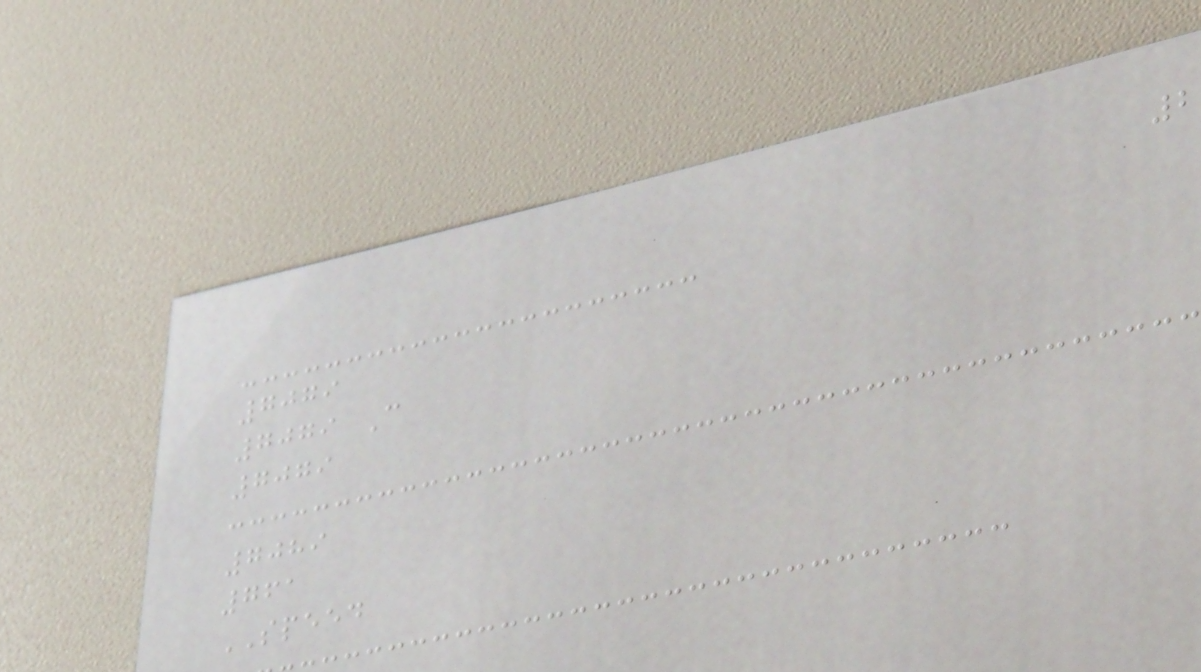2
7079
7079 C
7079
7089
761
SPEED
